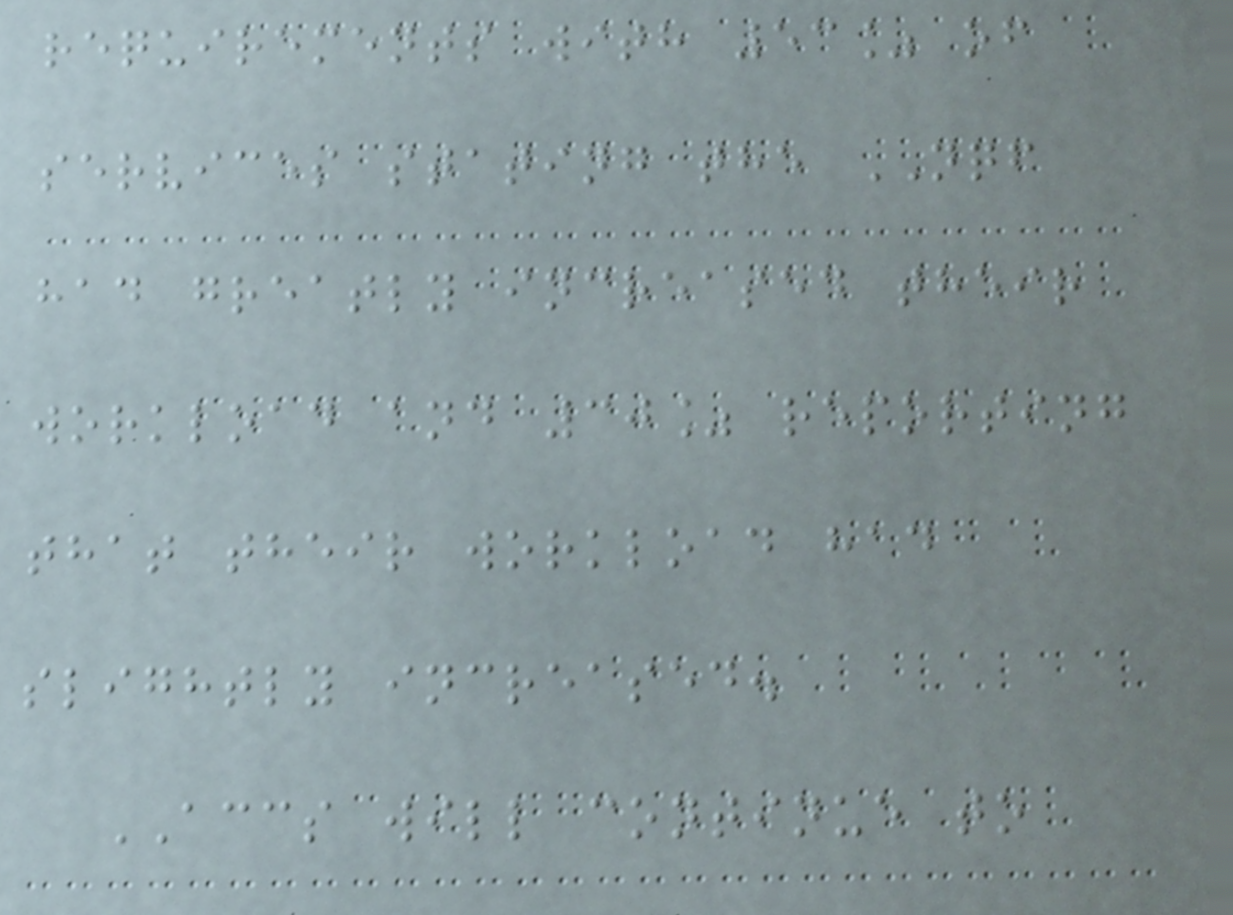requirements with 53% of
services stating the NQF
had greatly increased their
workload and 30% reporting
that their workload had
slightly increased.
ACCS will continue to
